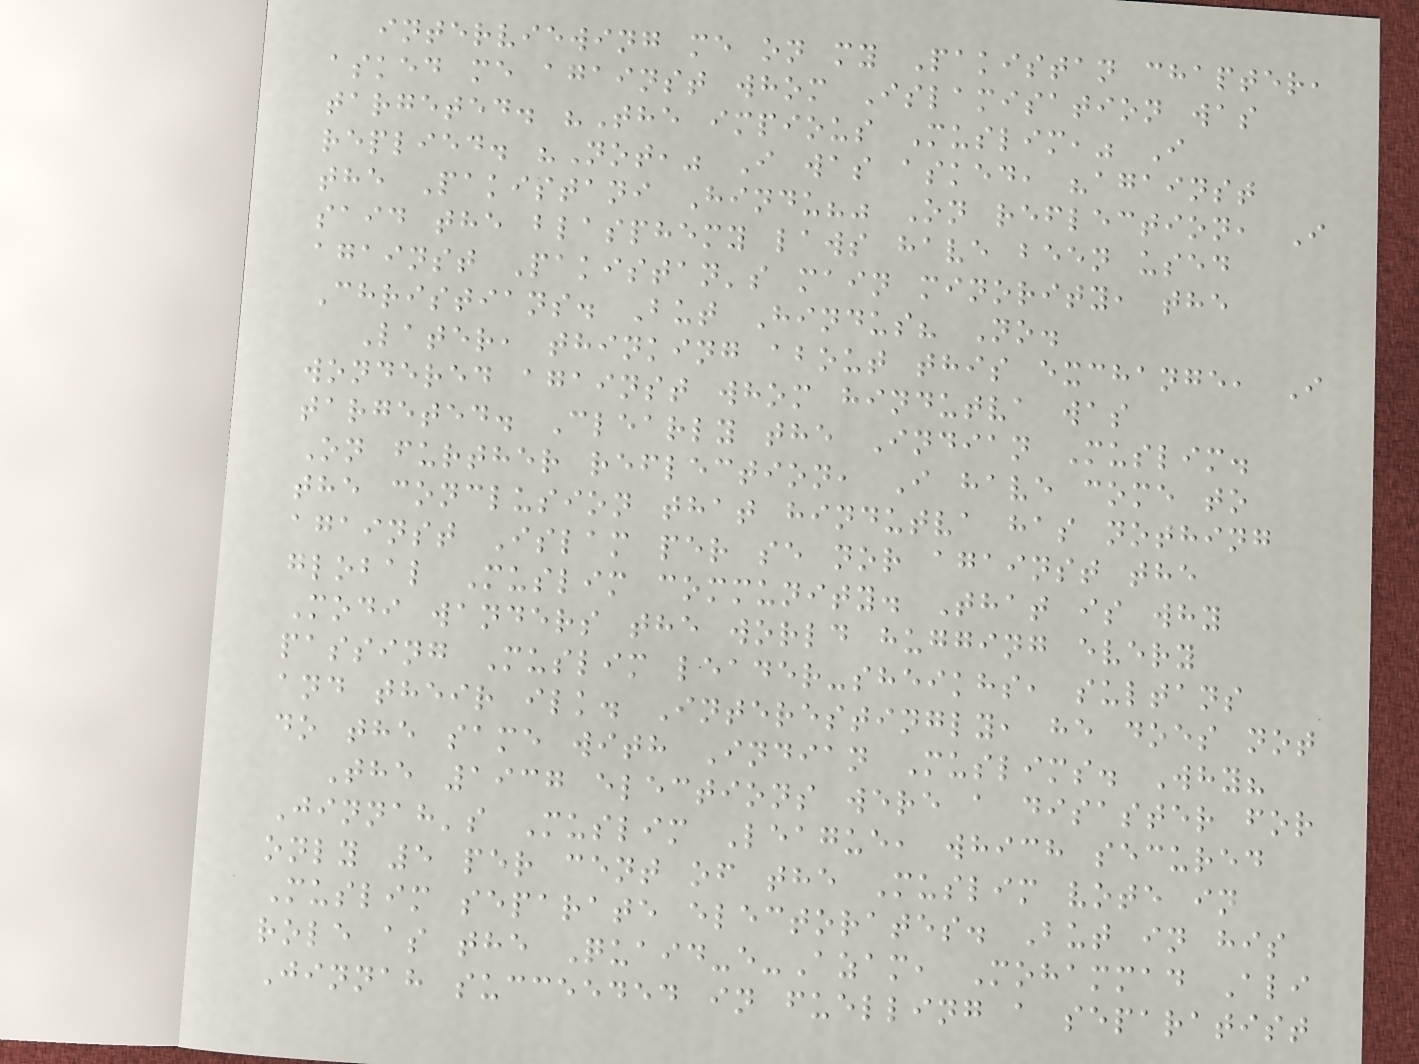interviewing me on my Pakistan chapter,
asked me against whom Islamisation was
targeted. "The impious Muslim," I
replied. "Not," I was asked, "against
the Pakistani Hindu?" On reflection, I
said the blasphemy laws have been used
against Pakistan's main minority, the
Christians. But Hindus? No.
Later, thinking about this exchange, I
wondered against whom hindutva was
targeted. Clearly the Indian Muslim.
On further reflection, I have come to
the conclusion that hindutva has nothing
against Islam per se nor against the
global Muslim community. That is why
Modi wanders the world hugging every
passing Muslim leader-sheikhs, sultans
and their ilk. Interestingly, he does not
do the same with Indian Muslims. Why?
The 1937 elections were a disaster for
Jinnah's Muslim League, which secured
only 5 per cent of the Muslim vote in
Muslim separate electorates. But in his
role as the Quaid-e-Azam, Mohammad Ali
Jinnah succeeded in fuelling a separatist
